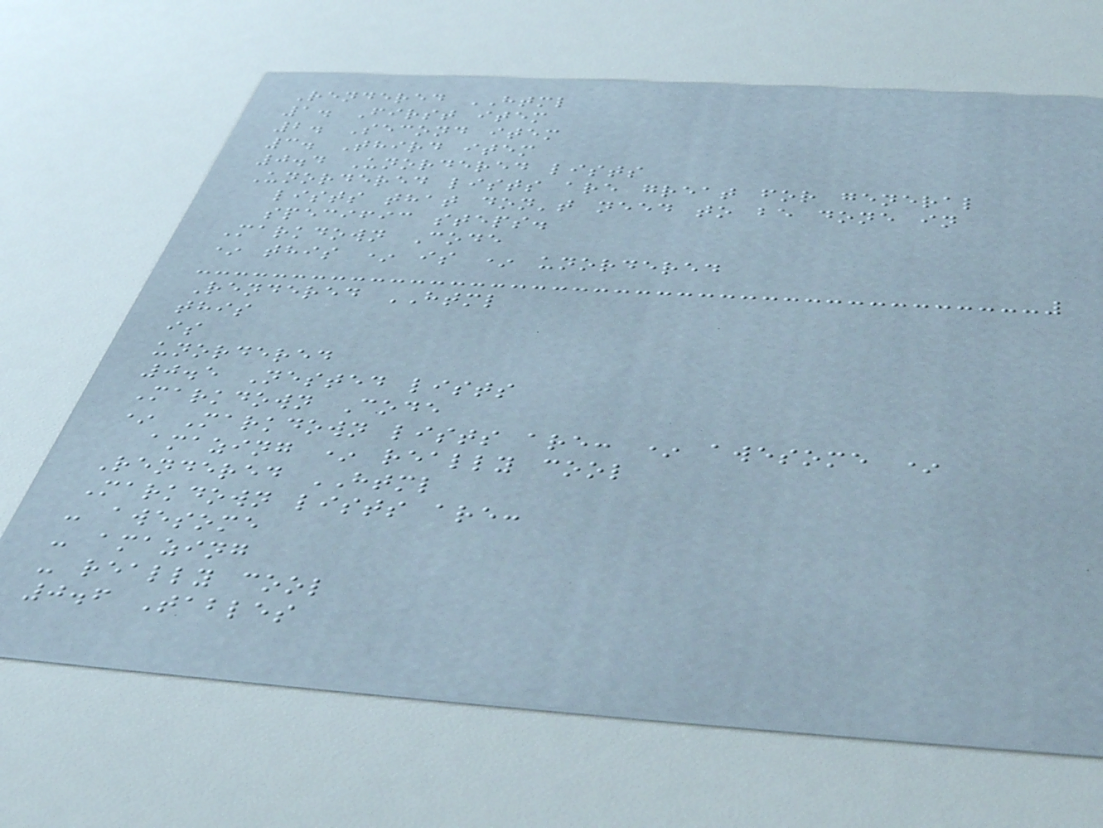Rendered HTML
1. First item
2. Second item
3. Third item
0.4 Unordered lists
Unordered lists are great for general
lists that don't need to be done in
specific steps.
Markdown Code
* this * is * unordered
Rendered HTML
this
is
unordered
0.5 Nested lists
Markdown Code
* Markdown lists are: * awesome *
amazing * really cool
Rendered HTML
Markdown lists are:
- awesome
- amazing
- really cool
0.6 Tables
